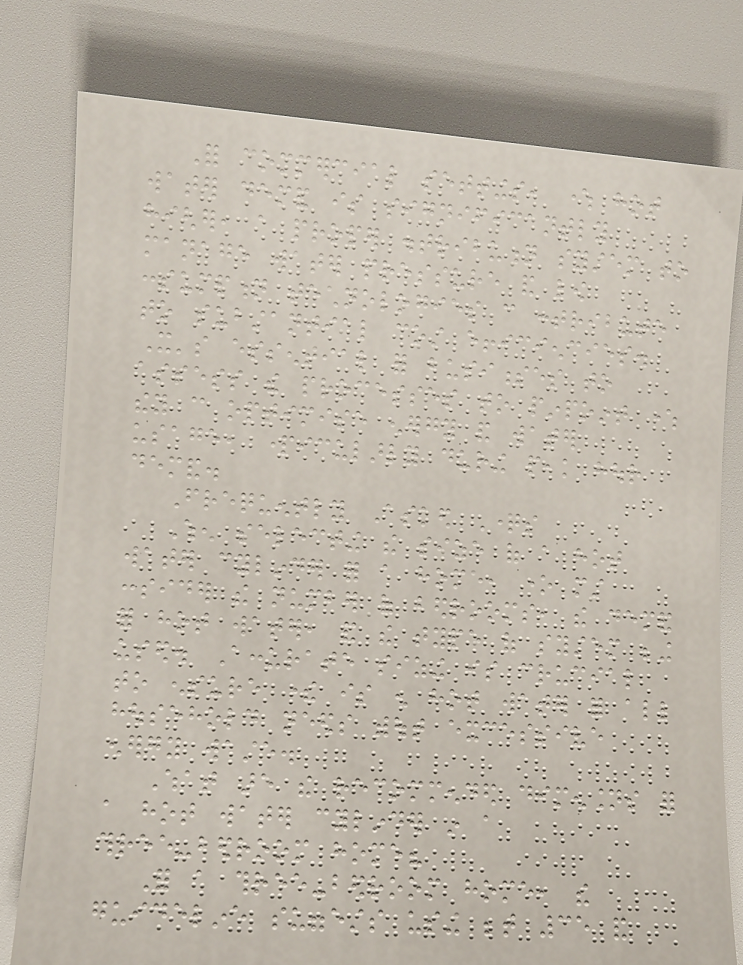For commercial settings, where hot
water demand is significantly
higher, a proper distribution system to
manage water pressure and low
consumption technologies can contribute
to substantial cost efficiencies.
It's essential for businesses to
assess the processes to pinpoint where
they can optimise energy and water
usage, particularly during peak hour
demand.
Frequently Asked Questions
When selecting the size of a hot
water cylinder for a home, one must
consider the number of bedrooms, the demand
for hot water, and the type of system being
used. Accurate sizing is crucial
to ensure there is enough hot water for all
household needs without excessive
energy waste.
What are the recommended dimensions for
a hot water cylinder in a
three-bedroom home?
For a three-bedroom home, the
guideline suggests using between 35 and
